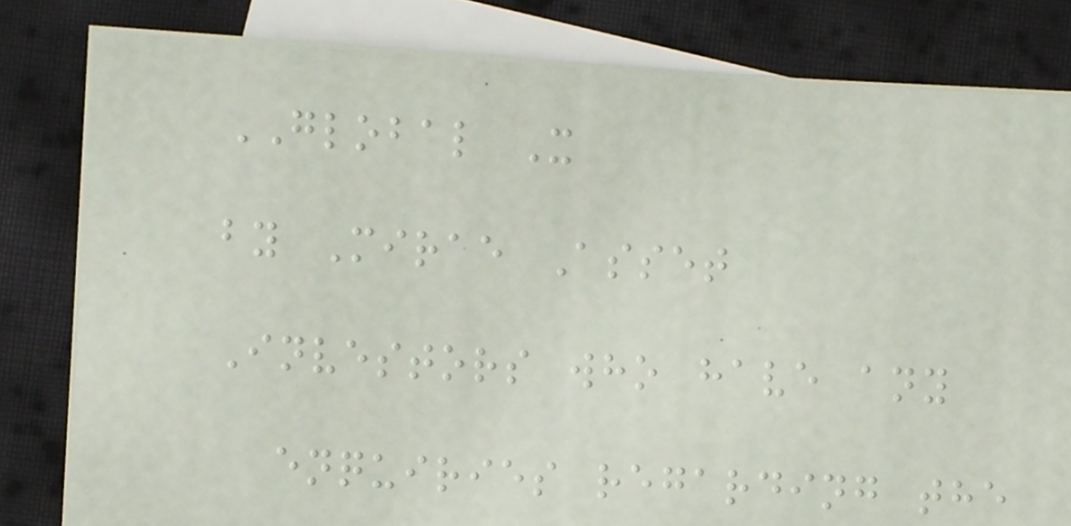GLOBAL X
by Mirae Asset
Investors who have any
enquiries regarding the
